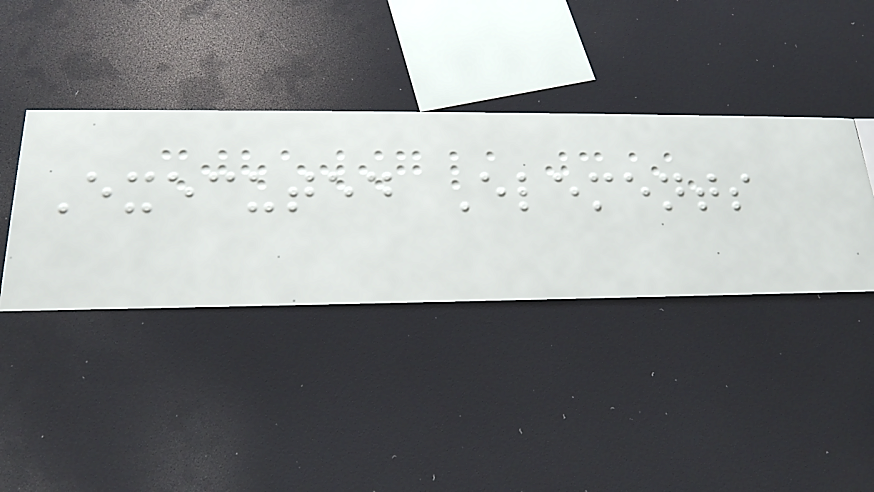Executed Elements
